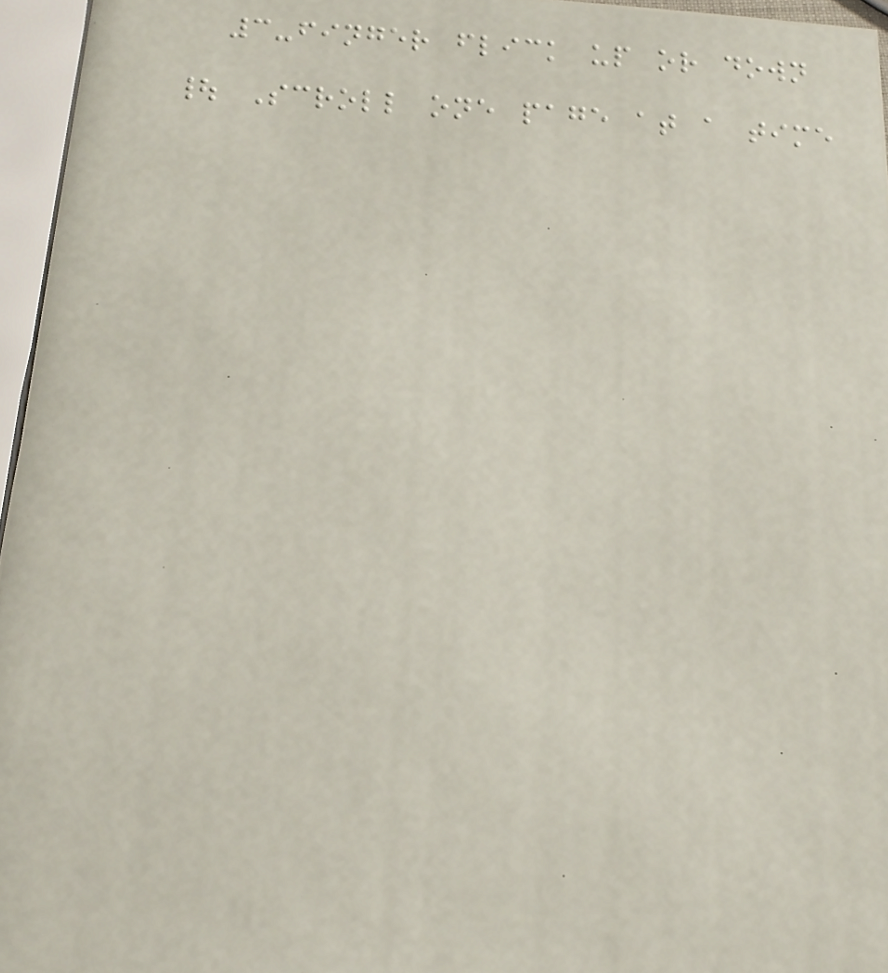3-finger flick up or down
| Scroll one page at a time
